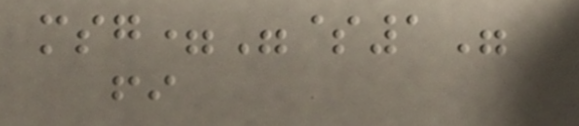msg="$1"
fi
